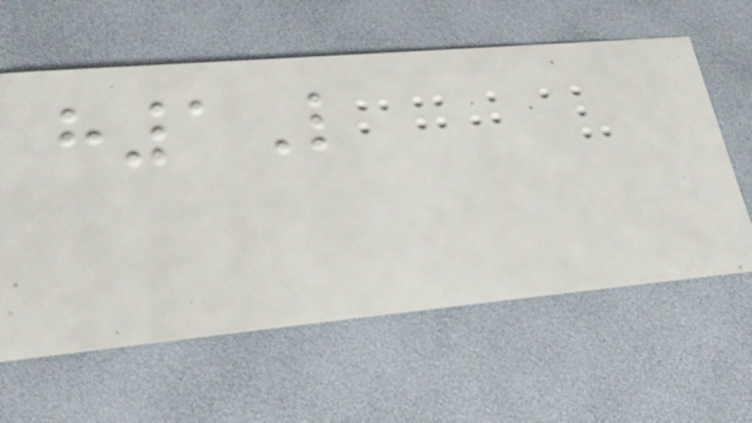h1L
